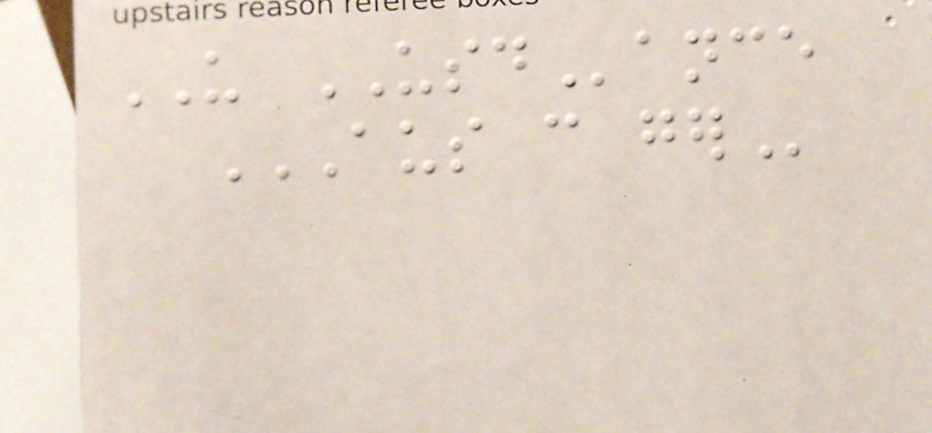US USDance
AUS CAN GER
